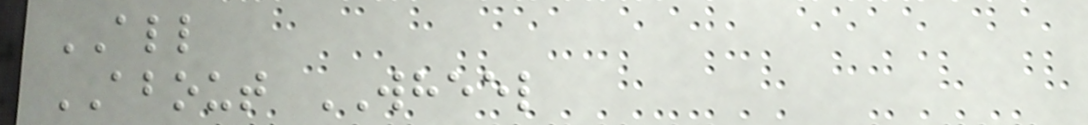ALL
ABOUT WHEEL
